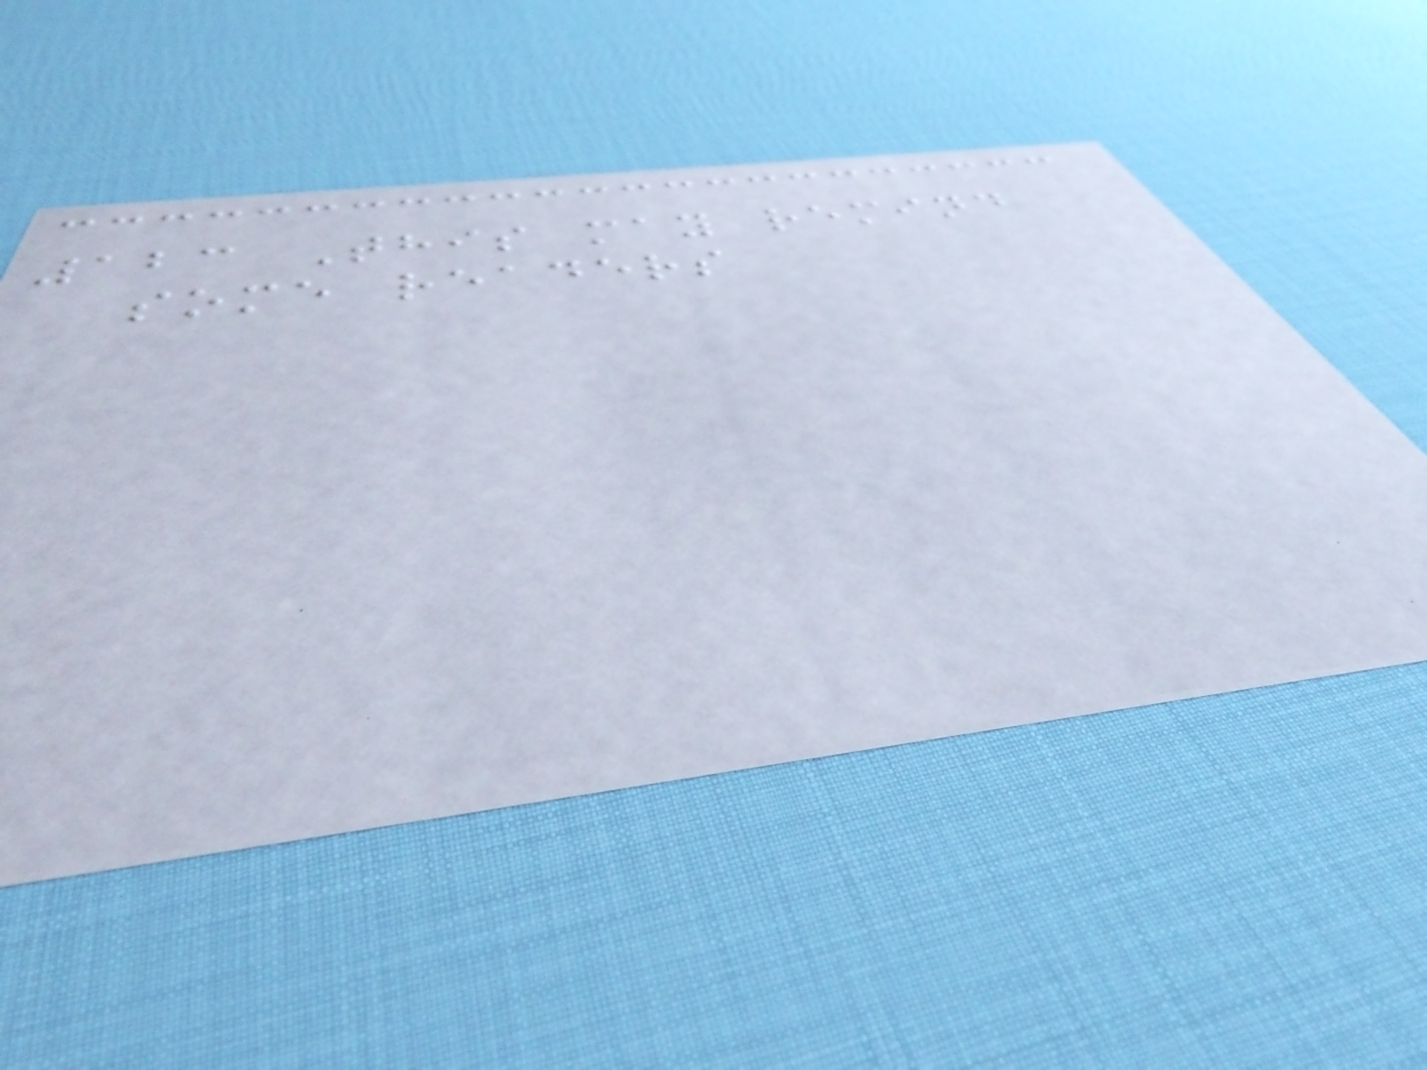123 This may remind
some readers
